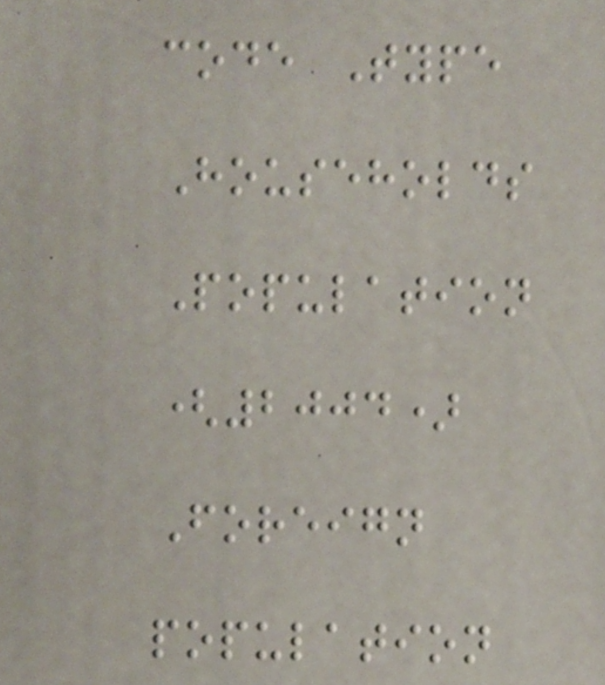code Type
Households
Population
(2004)
Foreign
population
